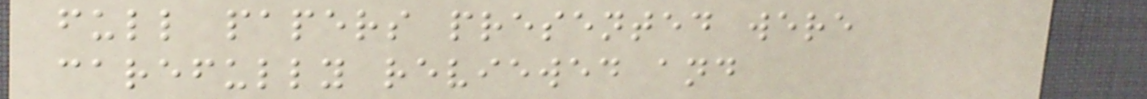full papers presented were
carefully reviewed and
